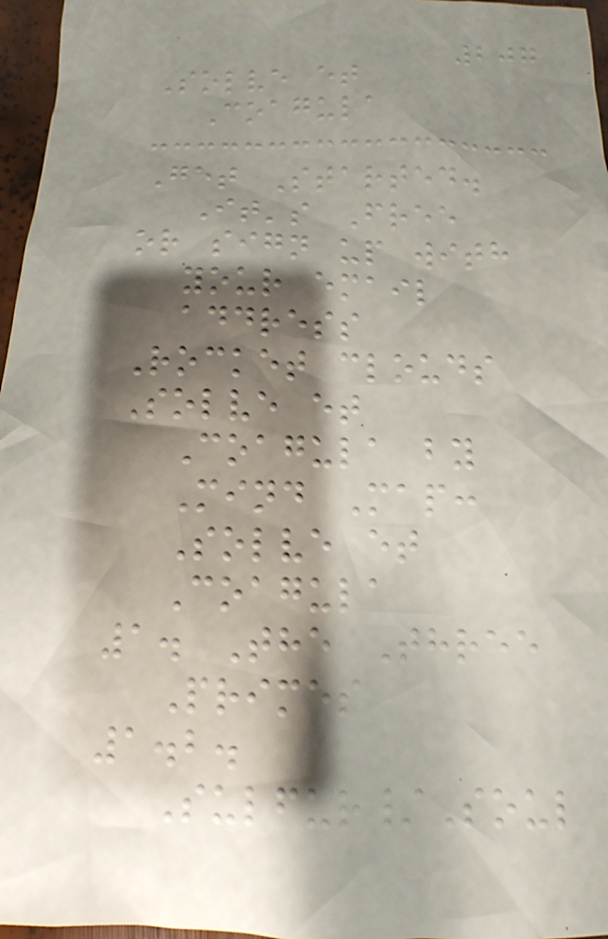207
Solve et
Coagula
Get Started.
It's Free
or sign up with
your email
address
Rocket clouds
Solve et
Coagula by
Mind Map:
Solve et
Coagula
1. The Three
Primes
1.2.
Sulfur/Soul
